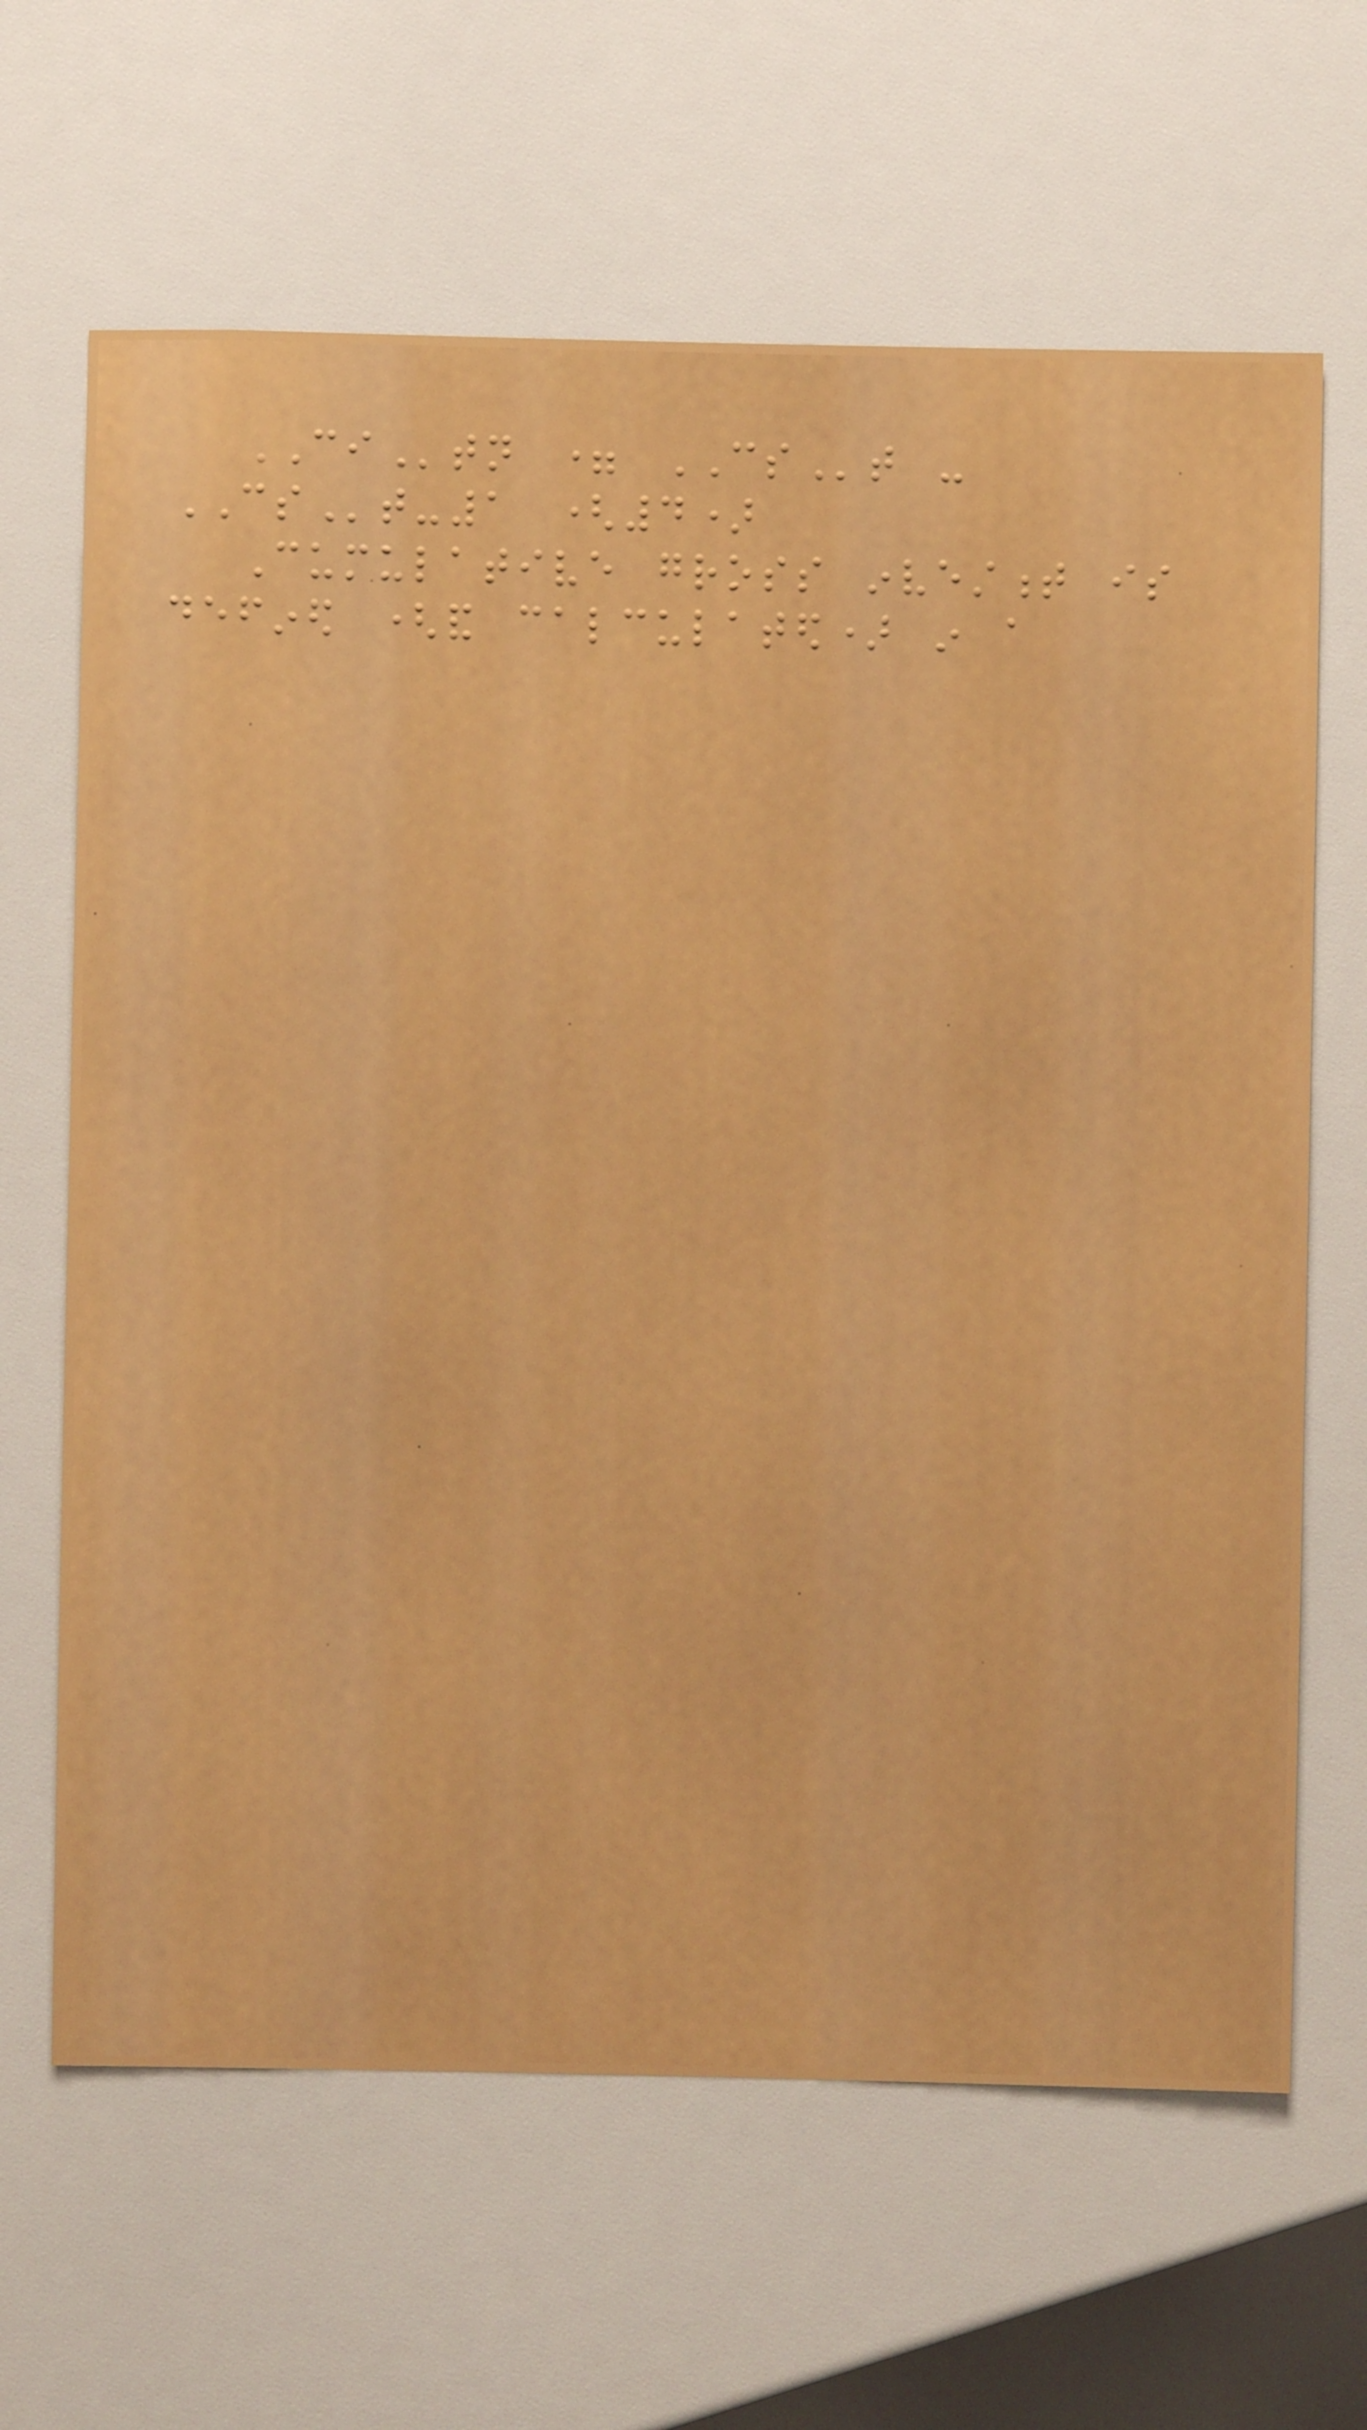CItn = CSt -
CSt-1 (4)
Cumulative gross investment is
defined (and calculated) in a
